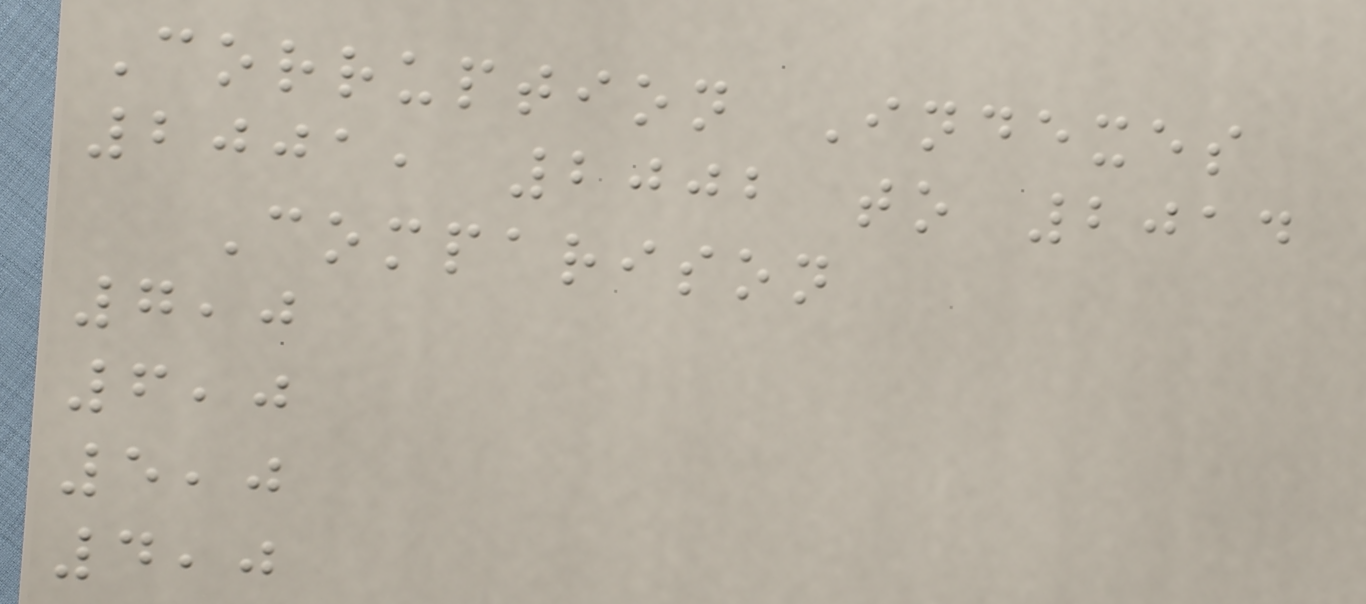Corruption Indexes
2001, 2002 to 2014
Comparison
7,0
6,0
5,0
4,0
